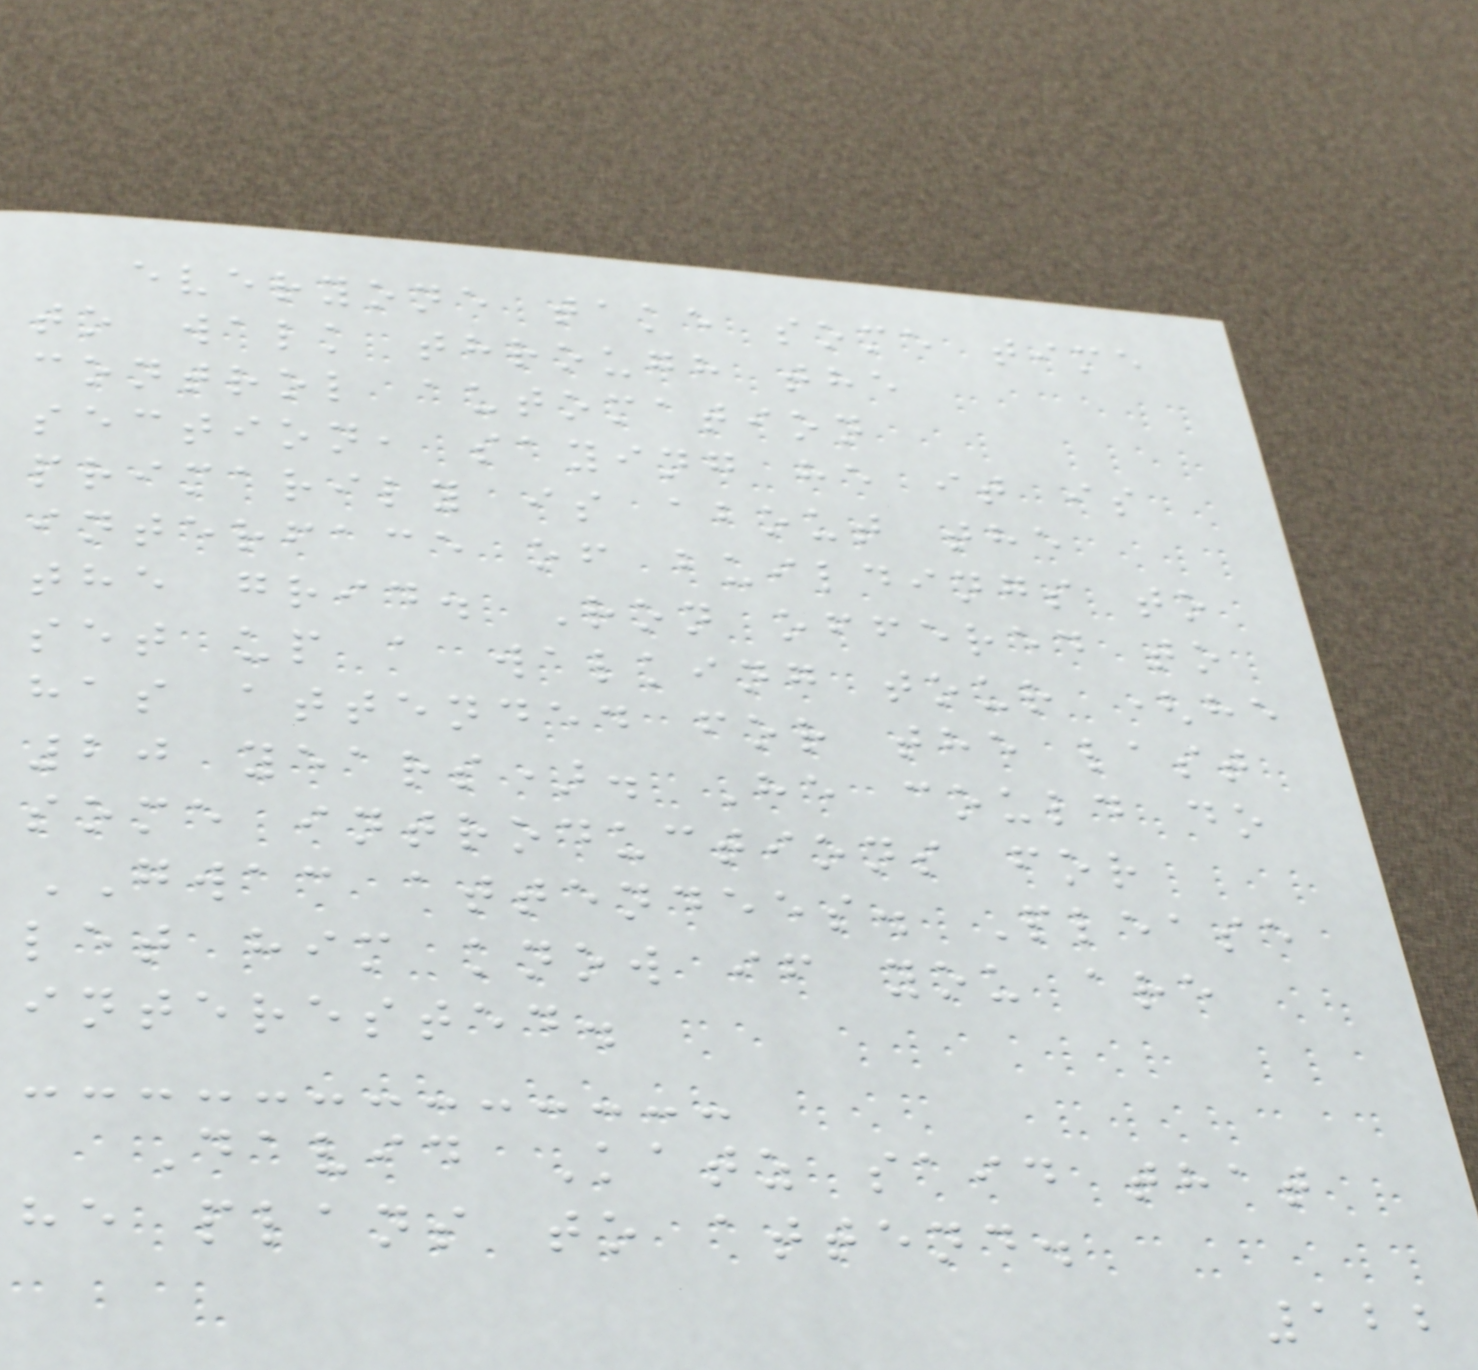everyone take some time
to walk through the
control automation
section, saying he it is
primarily is about the
interface of buildings to
the grid. Ron offered to
set up a walking tour (he
has attended for the last
20 years). He could do
some introductions for
GWAC attendees. Please
let him know if you are
interested.
David Katz said that
he plans to attend.
122
